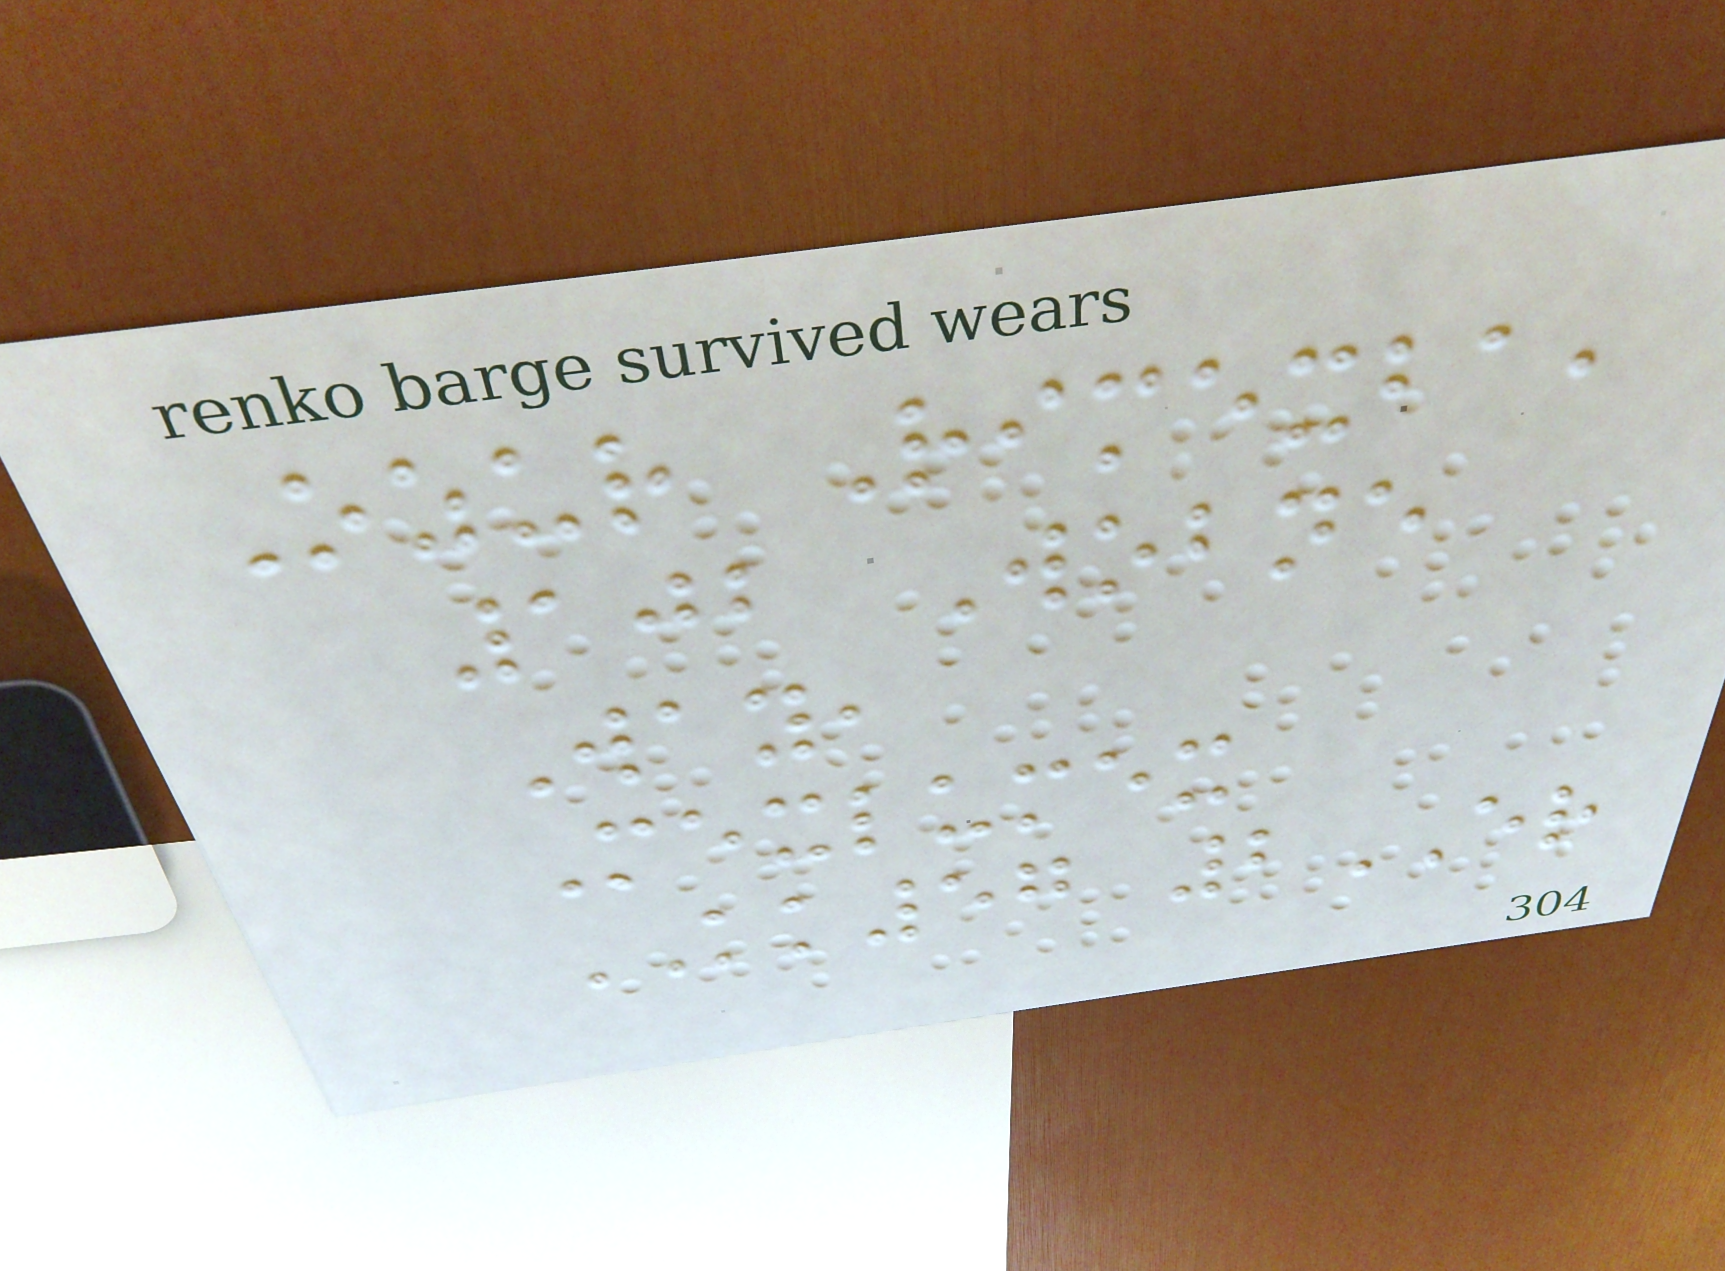Ozur Rimexba,
102 Wobne
Way,
Mexlumex
KK57 2ER
